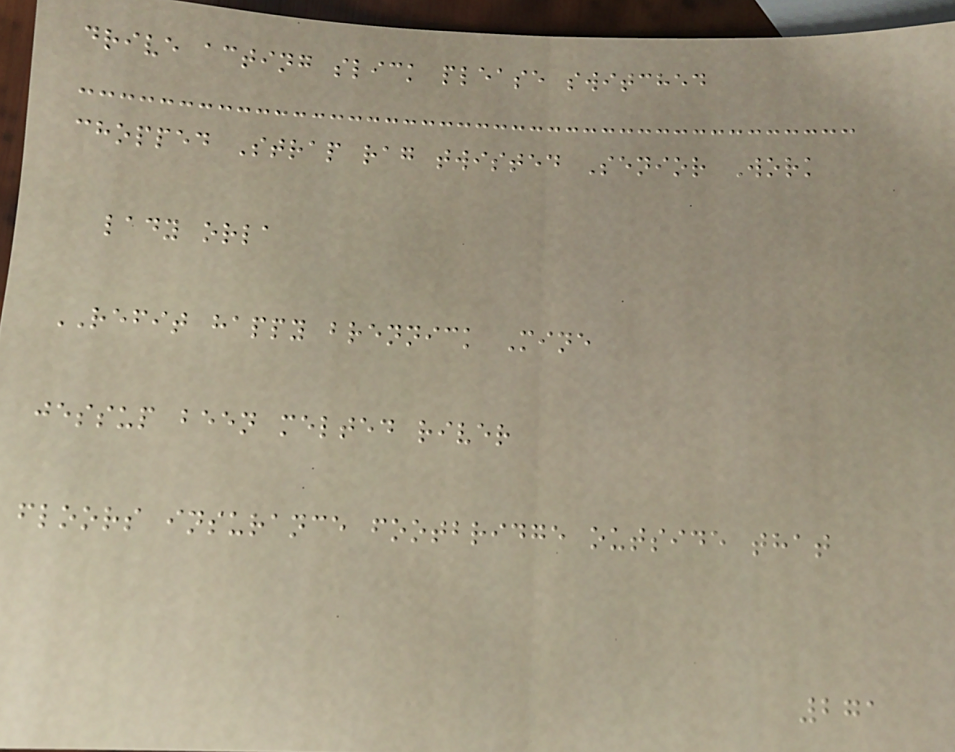drive acting slick please switched
chopped Strap rag twisted Senior Work
lady orla
REFIT happy brennick Mine
jessup been melted river
floors insurance footbridge outside that
271
